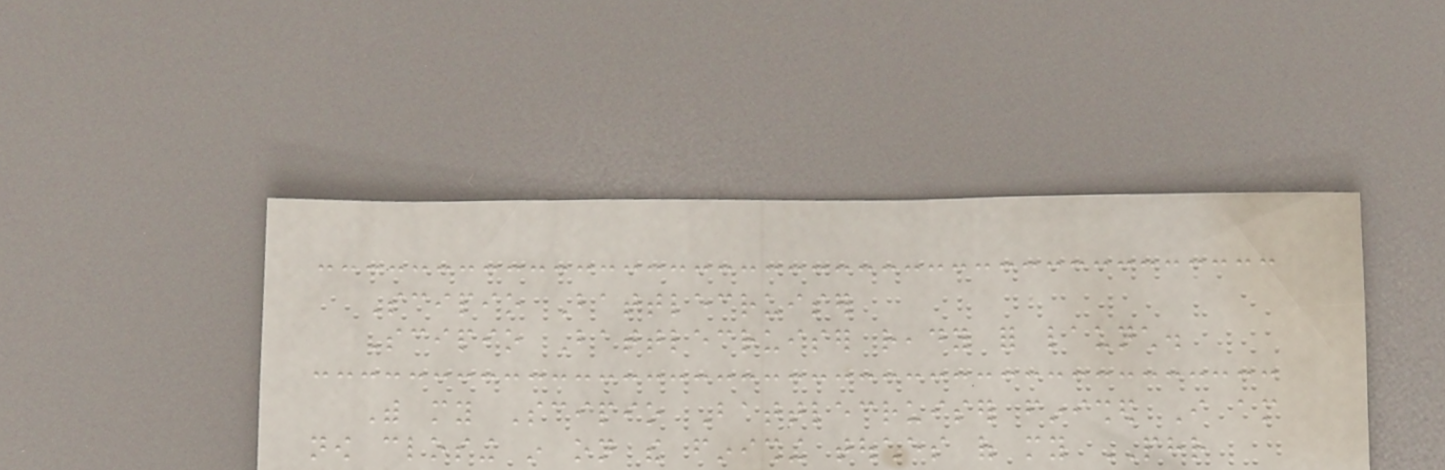Scipio Battlecruiser
Scipio Battlecruiser ready for launch.
With my Scipio Battlecruiser finished I am
now closing in on the finishing touches of my PHR
